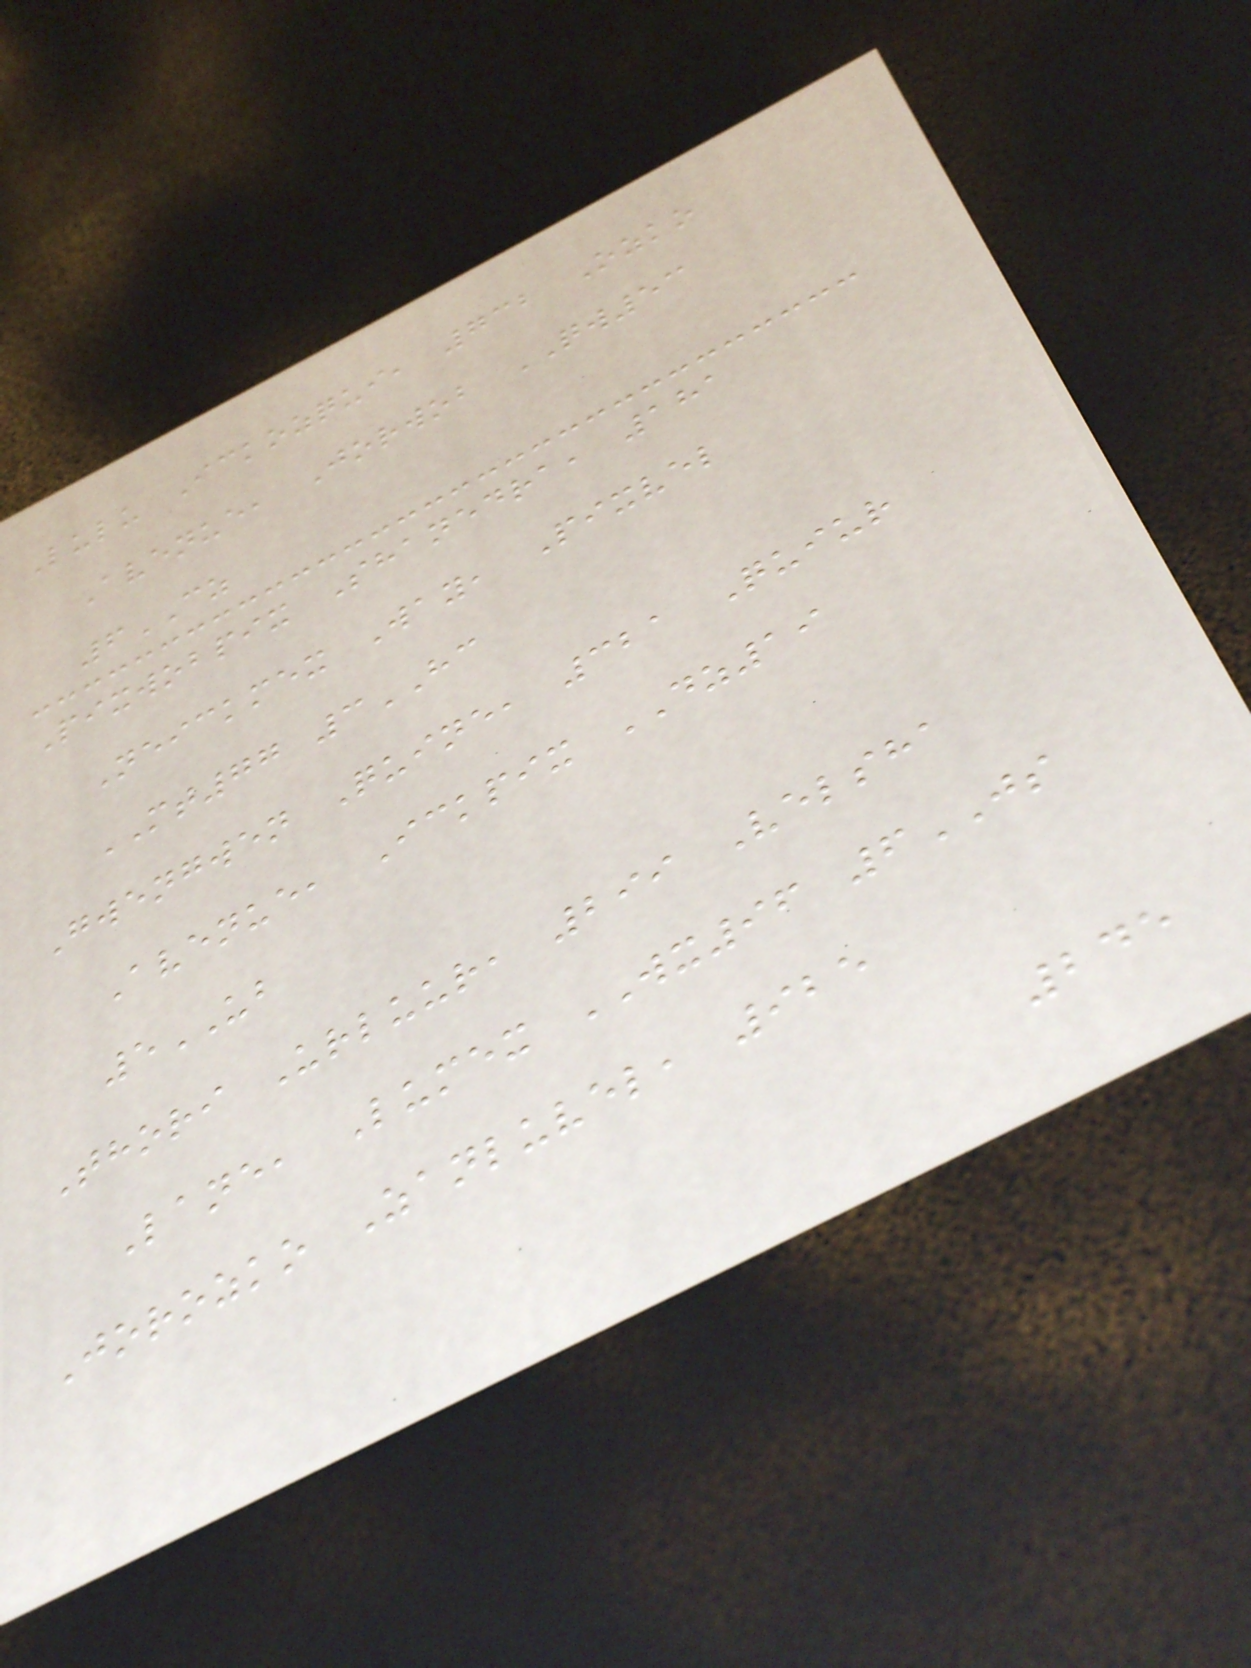Lulu Ickozqui, 732 Ozko
Avenue, Jorwob QW53
6CZ
Pixwobpix Shanedra, 181
Neickmex Way, Pixvel
MT77 3HC
Gwengwen Quine, 321 Quiur
Avenue, Ickpix DZ19
5UB
Thori Urluur, 299 Velsha
Lane, Lumex WX96 6JS
Jorozko Zanluvel, 925
245
